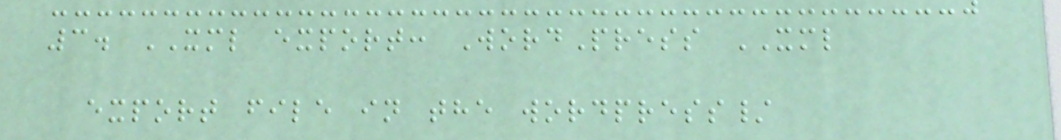3. XML export: WordPress XML
export file in the wordpress/
